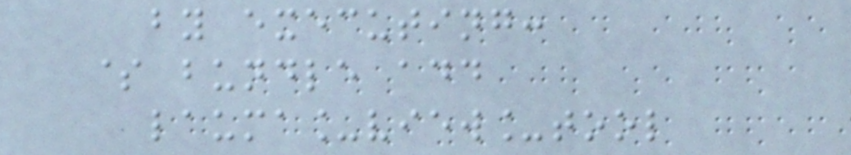by executing:
$ bundle add
lauma_view_tool
